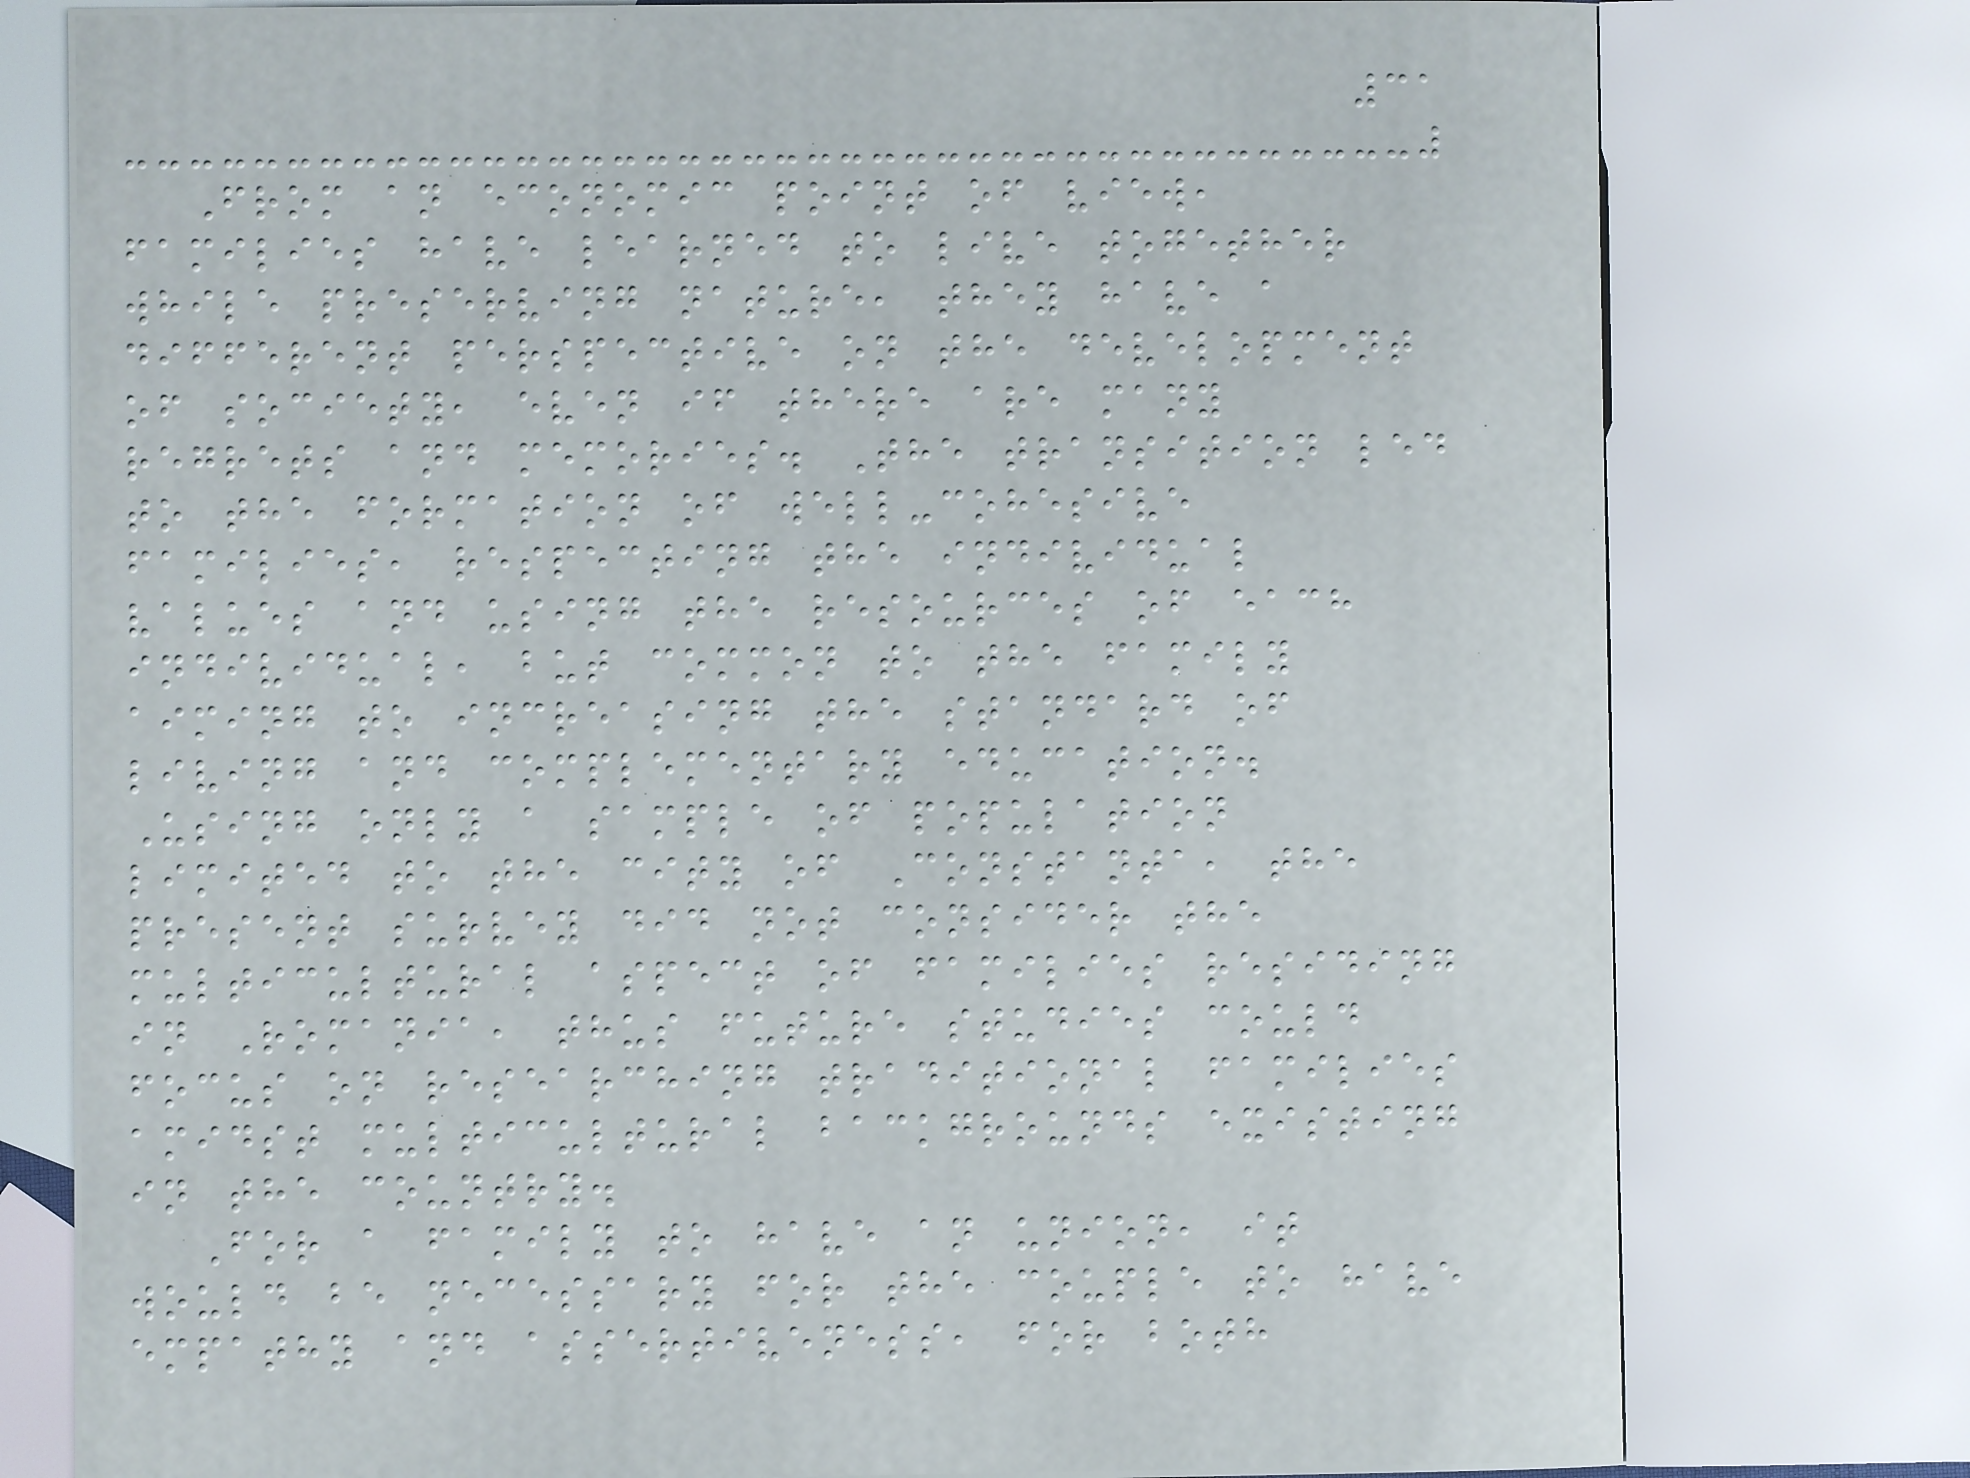31
From an economic point of view,
families have learned to live together
while preserving nature, they have a
different perspective on the development
of society, even if there are many
regrets and memories. The transition led
to the formation of well-cohesive
families, respecting the individual
values and using the resources of each
individual, but common to the family
aiming to increasing the standard of
living and complementary education.
Using only a sample of population
limited to the city of Constanta, the
present survey did not consider the
multicultural aspect of families residing
in Romania, thus future studies could
focus on researching traditional families
amidst multicultural backgrounds existing
in the country.
For a family to have an union, it
would be necessary for the couple to have
empathy and assertiveness, for both
